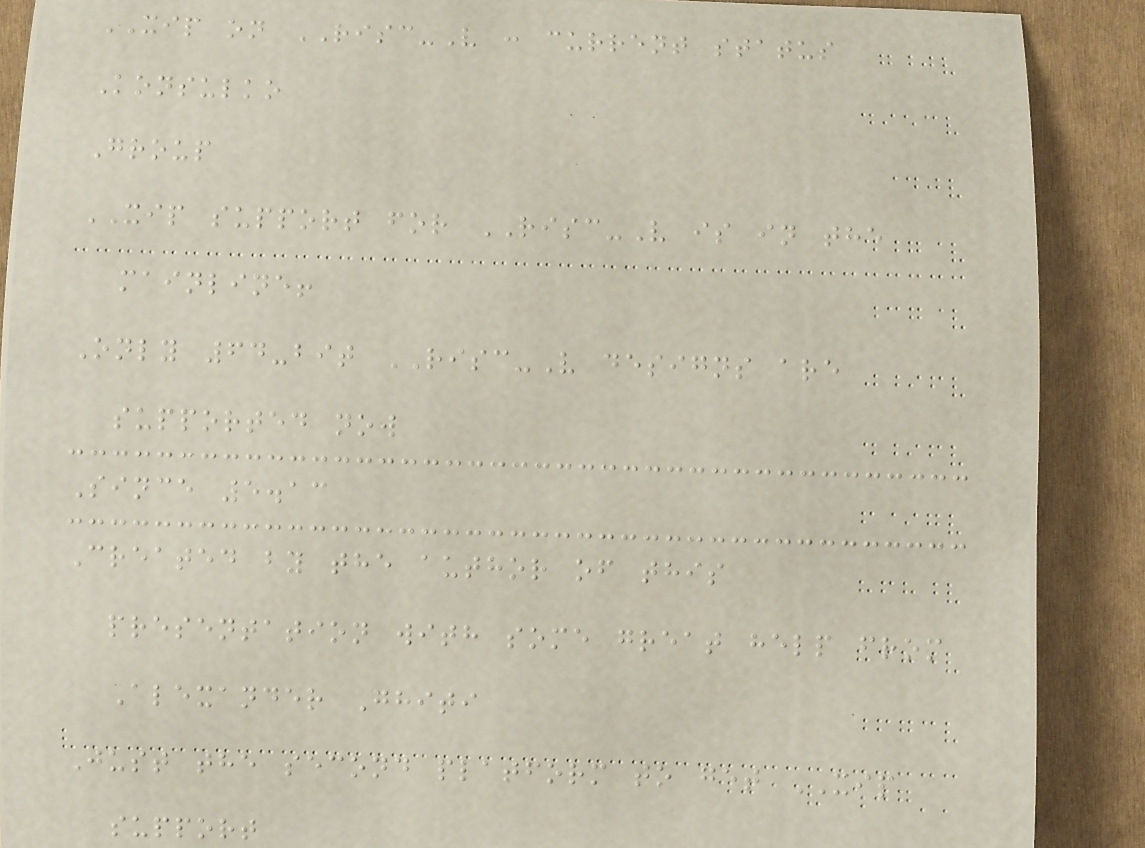XIP on RISC-V : current status
Konsulko
Group
XIP support for RISC-V is in the
mainline!
Only 64-bit RISC-V designs are
supported now
Since 5.13
Created by the author of this
presentation with some great help from
Alexander Ghiti
Just the second platform to get XIP
support
